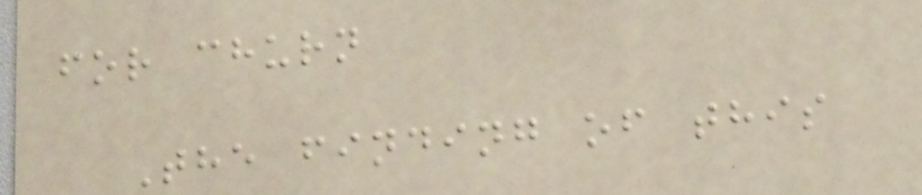for churn
The finding of this
